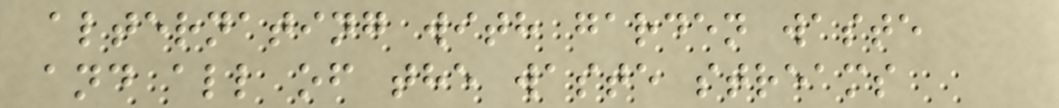alternating with garden waste
and all of the waste streams
